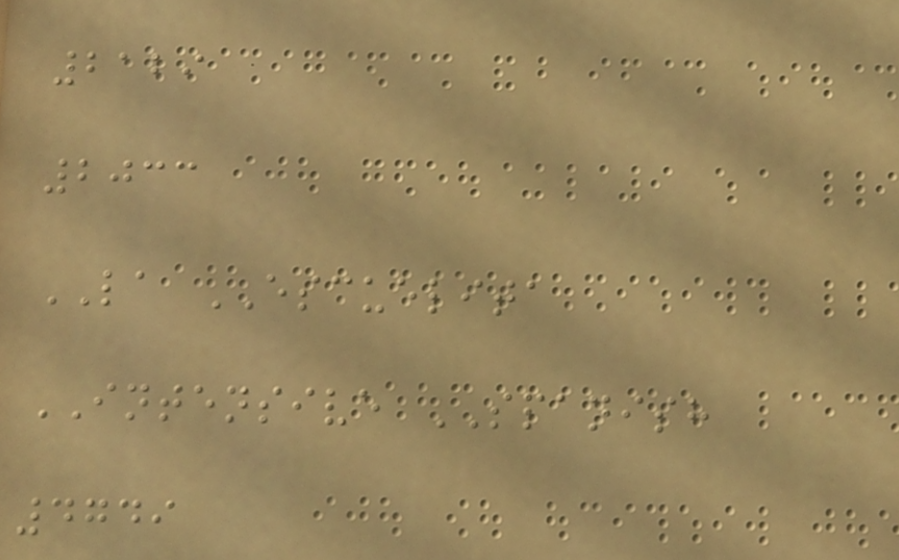2129
2033
LA ESCUELITA
INTENSIVE SPANISH
4749
